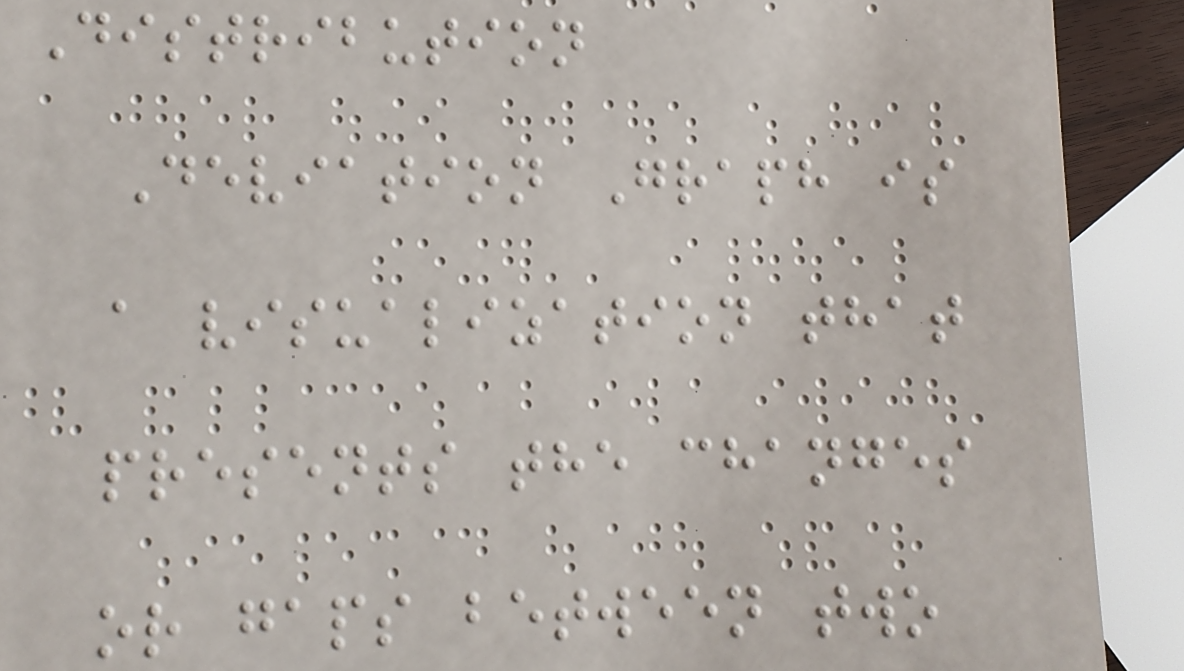Distribution
Deviation Graph is
a visualization that
presents the changes
or gaps between two
